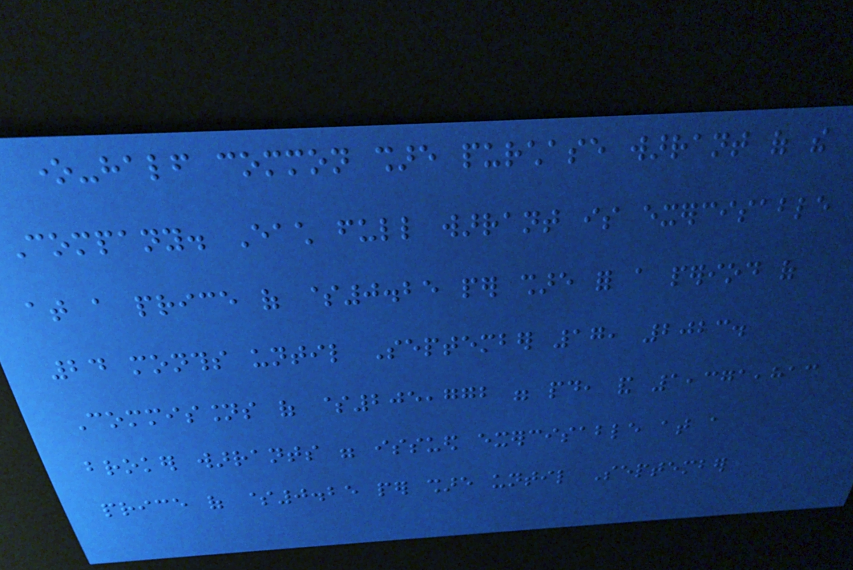one-half common share purchase warrant of the
Company. Each full warrant is exercisable
at a price of $0.25 per share for a period of
24 months until September 17, 2023.
Commissions of $205,772 were paid, and 1,371,813
broker warrants were issued exercisable at a
price of $0.25 per share until September
